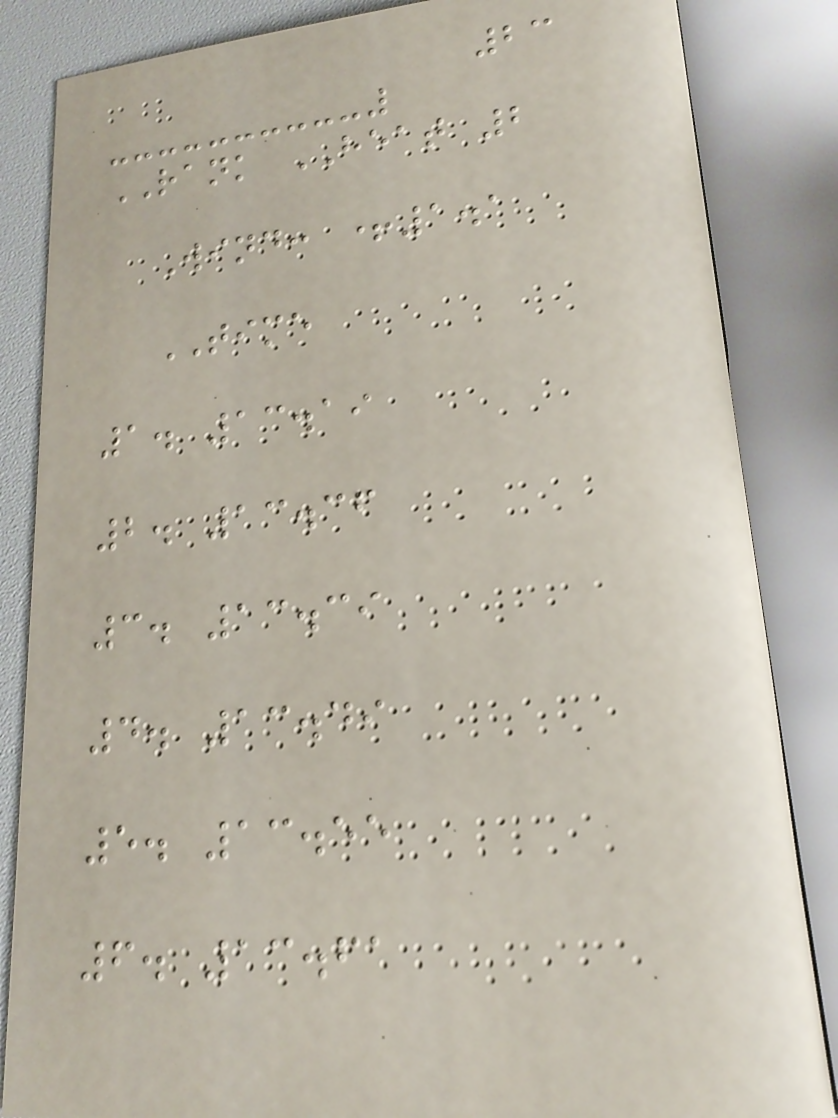23
RANK HEAT 2
Wind: +1.1
TIME
1. 13.19
2. 13.36
3. 13.39
4. 13.49
5. 13.55
6. 13.61
